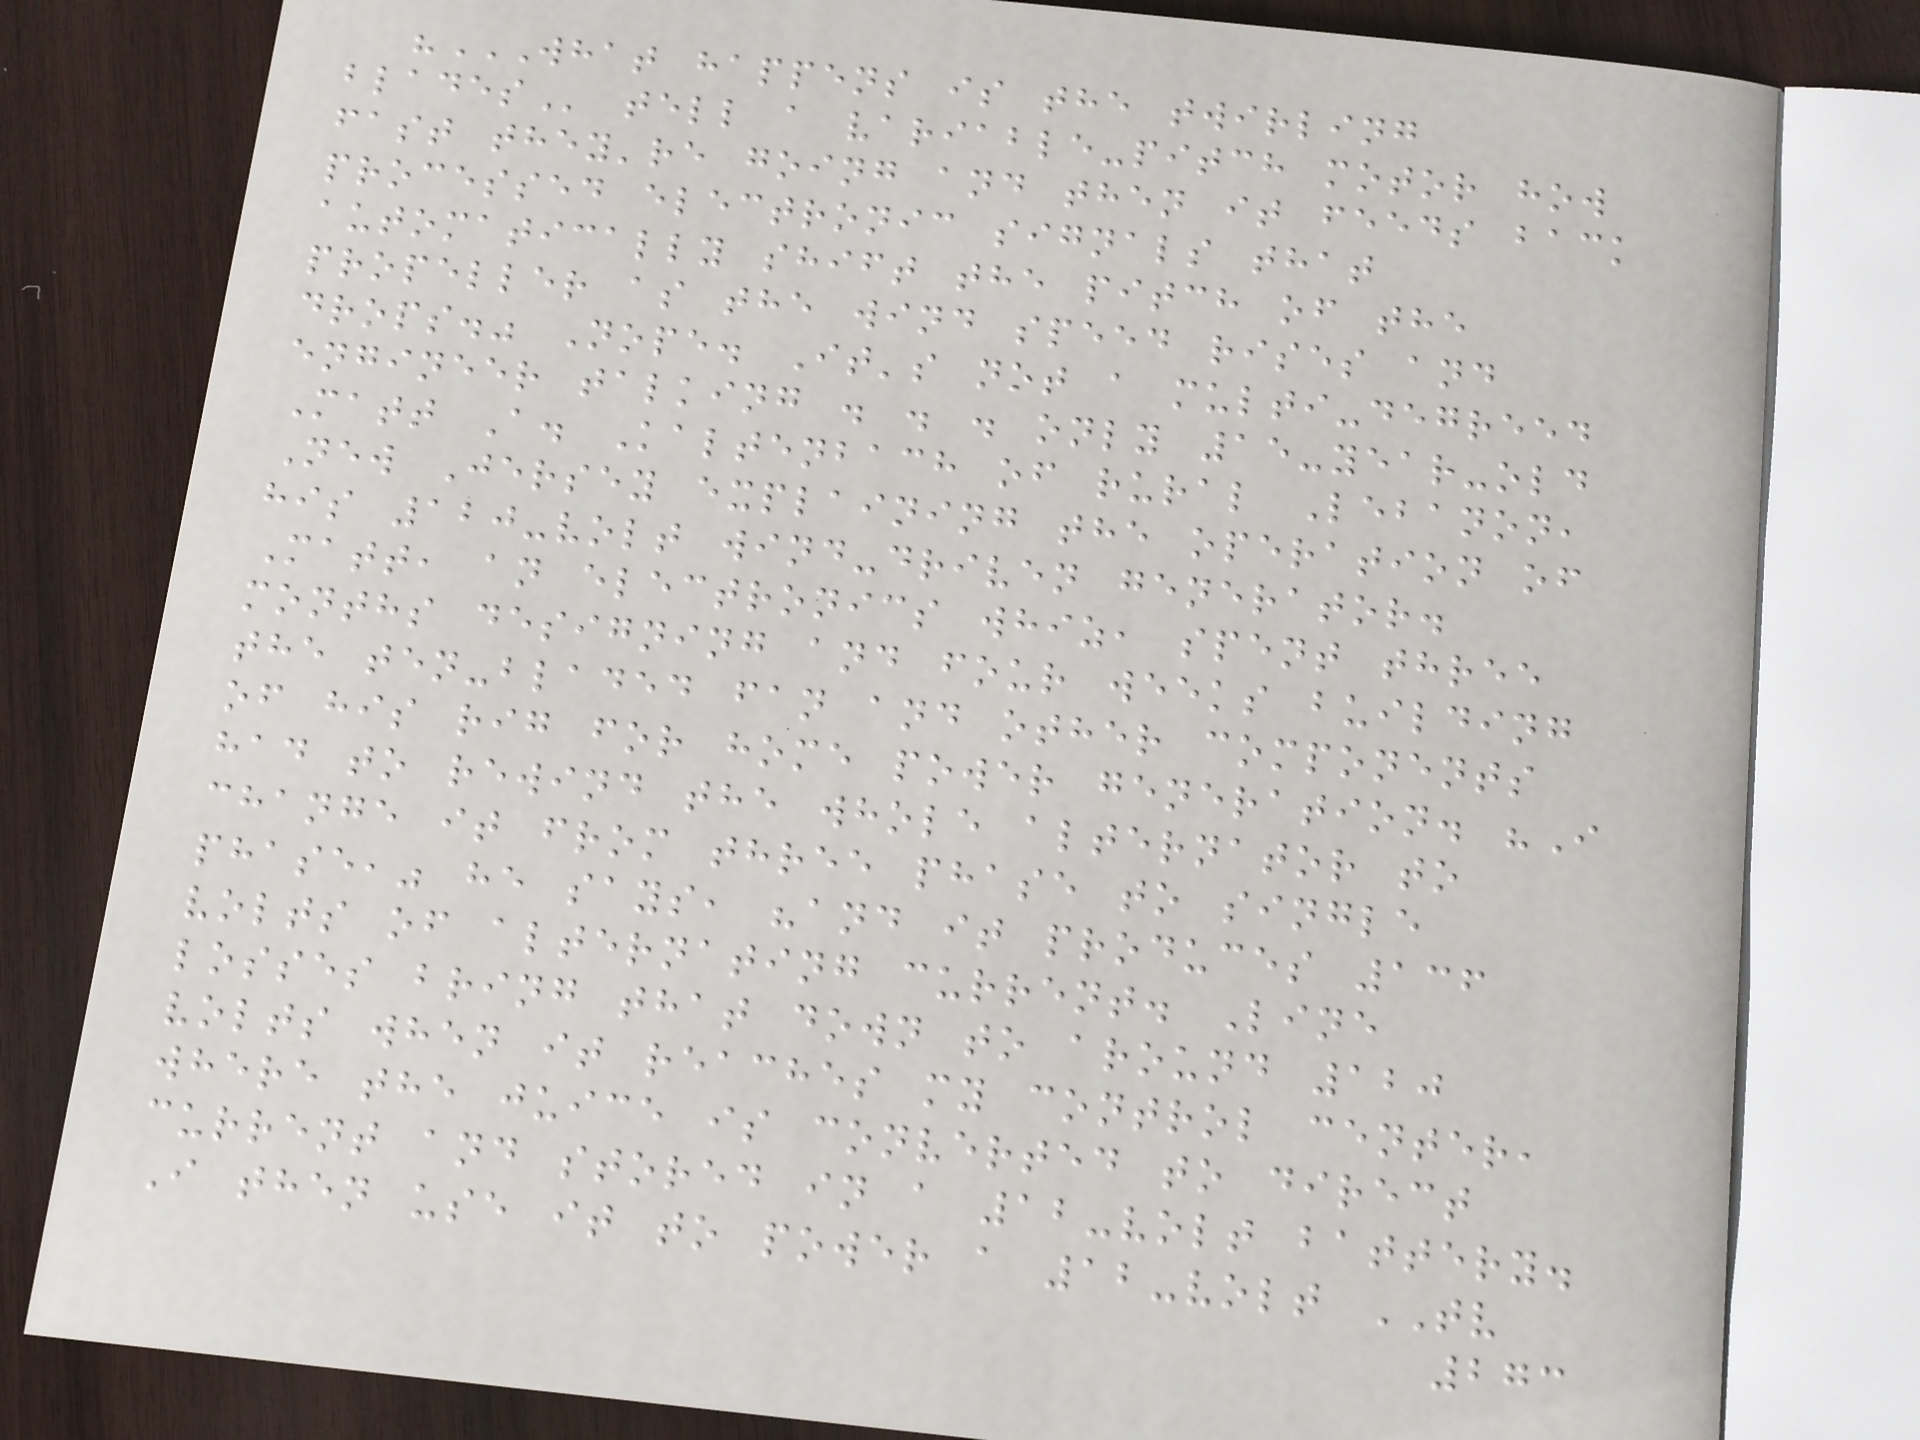"WHAT HAPPENS IS THE TWIRLING
BLADES tell a variable-pitch motor how
fast they're going and then it feeds back
processed electronic signals that
automatically shift the pitch of the
propeller as the wind speed rises and
drops." Nope. It's not a multi-degreed
engineer talking . . . only 15-year-old
Matt A. Kaltenbach of rural Lebanon,
New Jersey explaining the operation of
his 120-volt wind-driven generator.
Matt, an electronics whiz, spent three
months designing and four weeks building
the ten-bladed fan and other components
of his rig for home power generation. "I
had to rewind the whole alternator to
change it from three phase to single
phase," he says, "and it produces 136
volts of alternating current. Line
losses bring that down to around 120
volts when it reaches my control center,
where the juice is converted to direct
current and stored in a 12-volt battery.
I then use it to power a 12-volt TV
273
